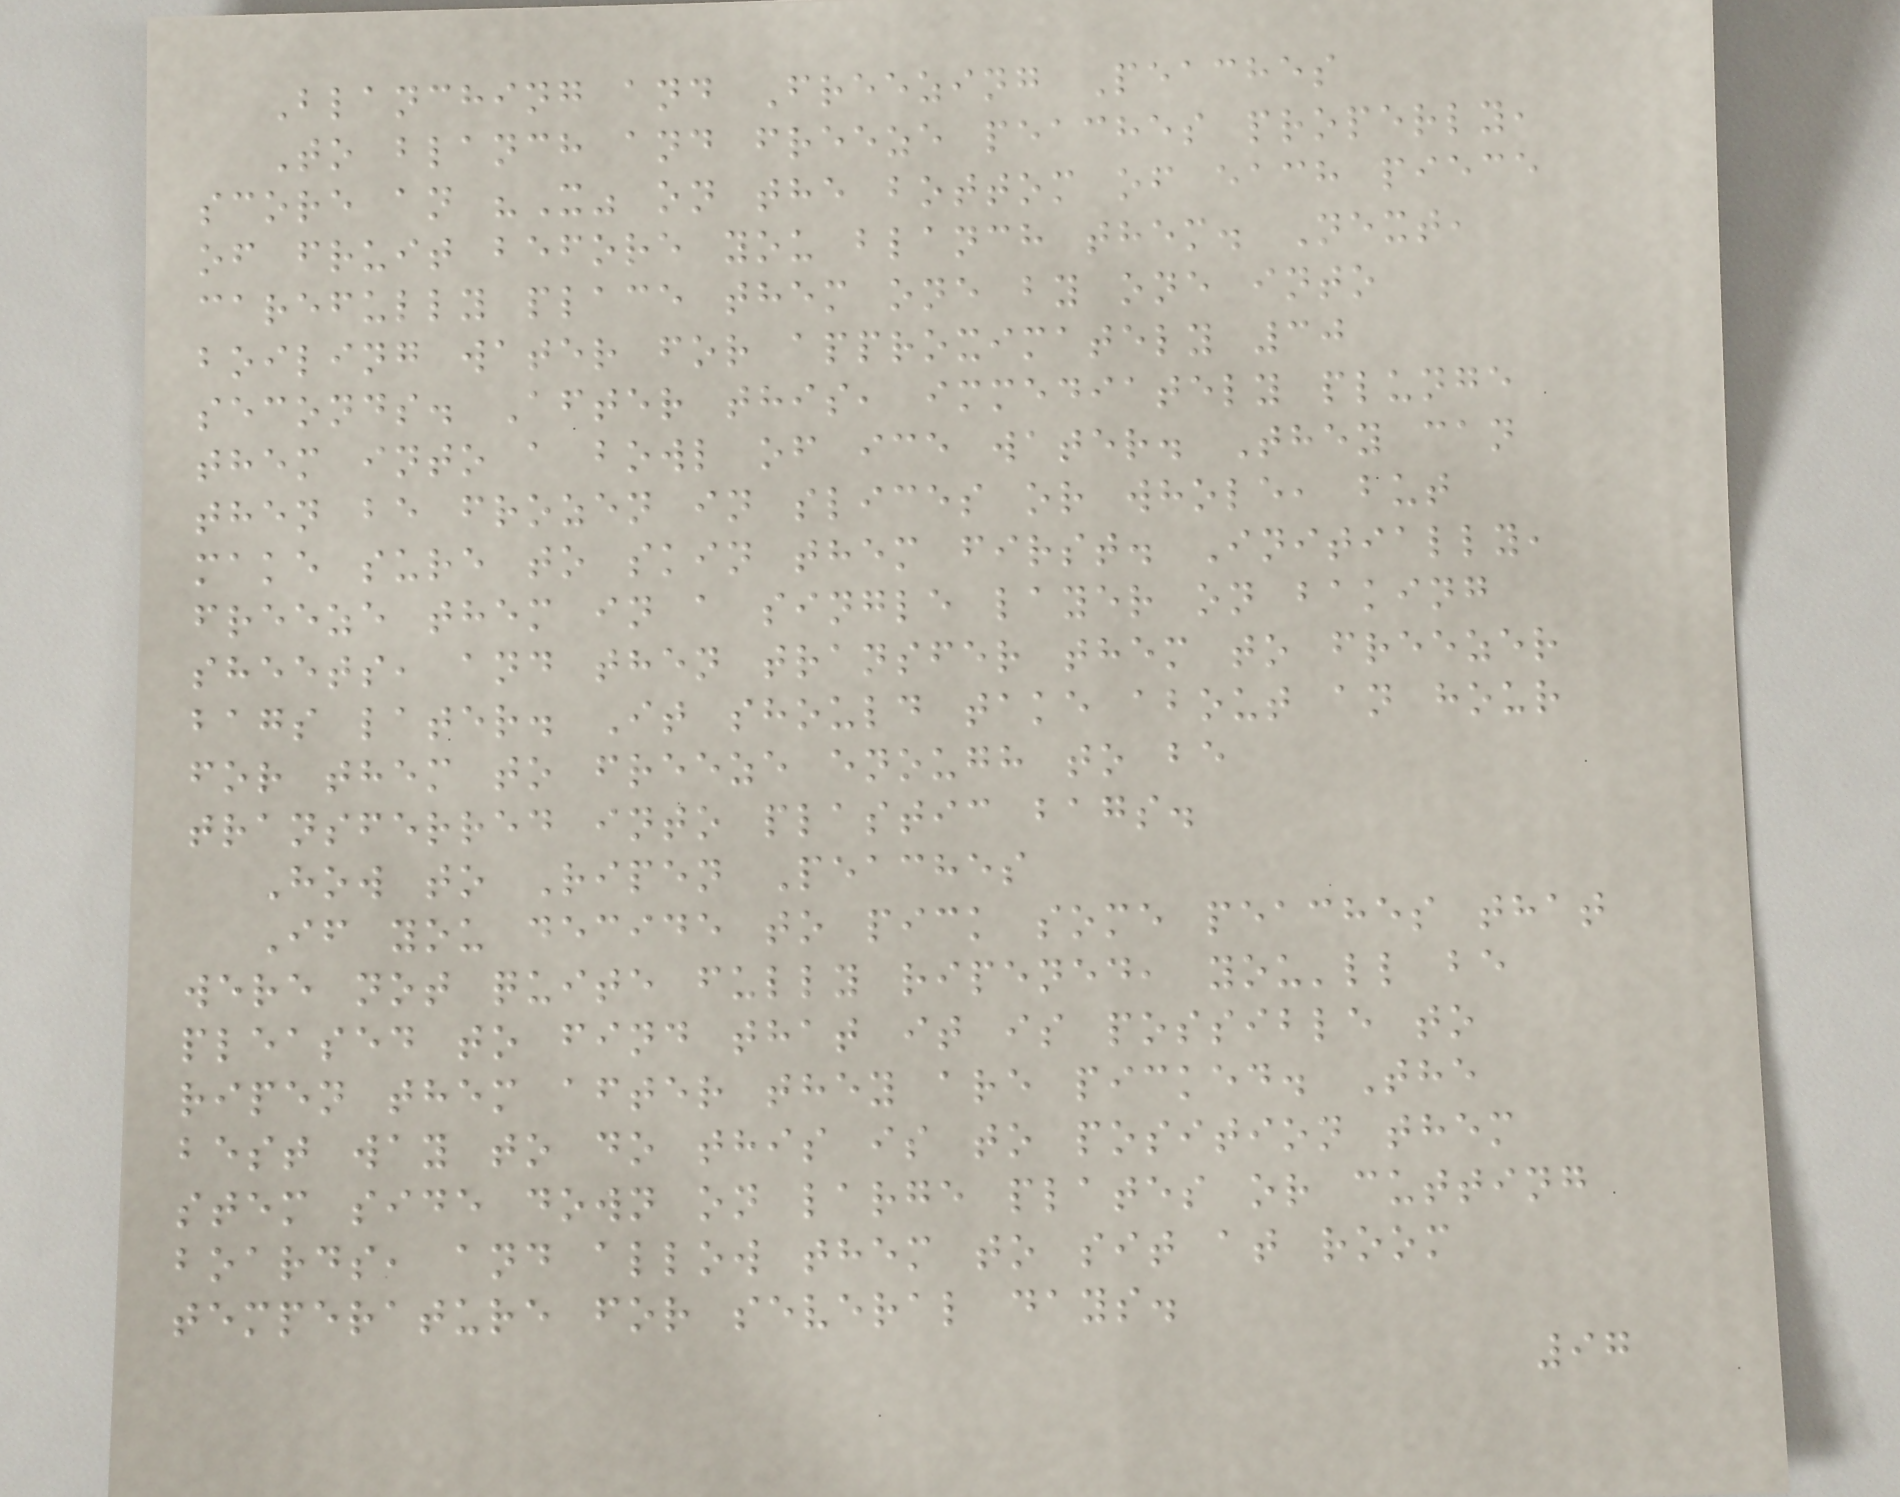Blanching and Freezing Peaches
To blanch and freeze peaches properly,
score an "X" on the bottom of each piece
of fruit before you blanch them. Next,
carefully place them one by one into
boiling water for approximately 30
seconds. After this, immediately plunge
them into a bowl of ice water. They can
then be frozen in slices or whole, but
make sure to skin them first. Initially,
freeze them in a single layer on baking
sheets, and then transfer them to freezer
bags later. It should take about an hour
for them to freeze enough to be
transferred into plastic bags.
How to Ripen Peaches
If you decide to pick some peaches that
were not quite fully ripened, you'll be
pleased to find that it is possible to
ripen them after they are picked. The
best way to do this is to position them
stem side down on large plates or cutting
boards, and allow them to sit at room
temperature for several days.
97
